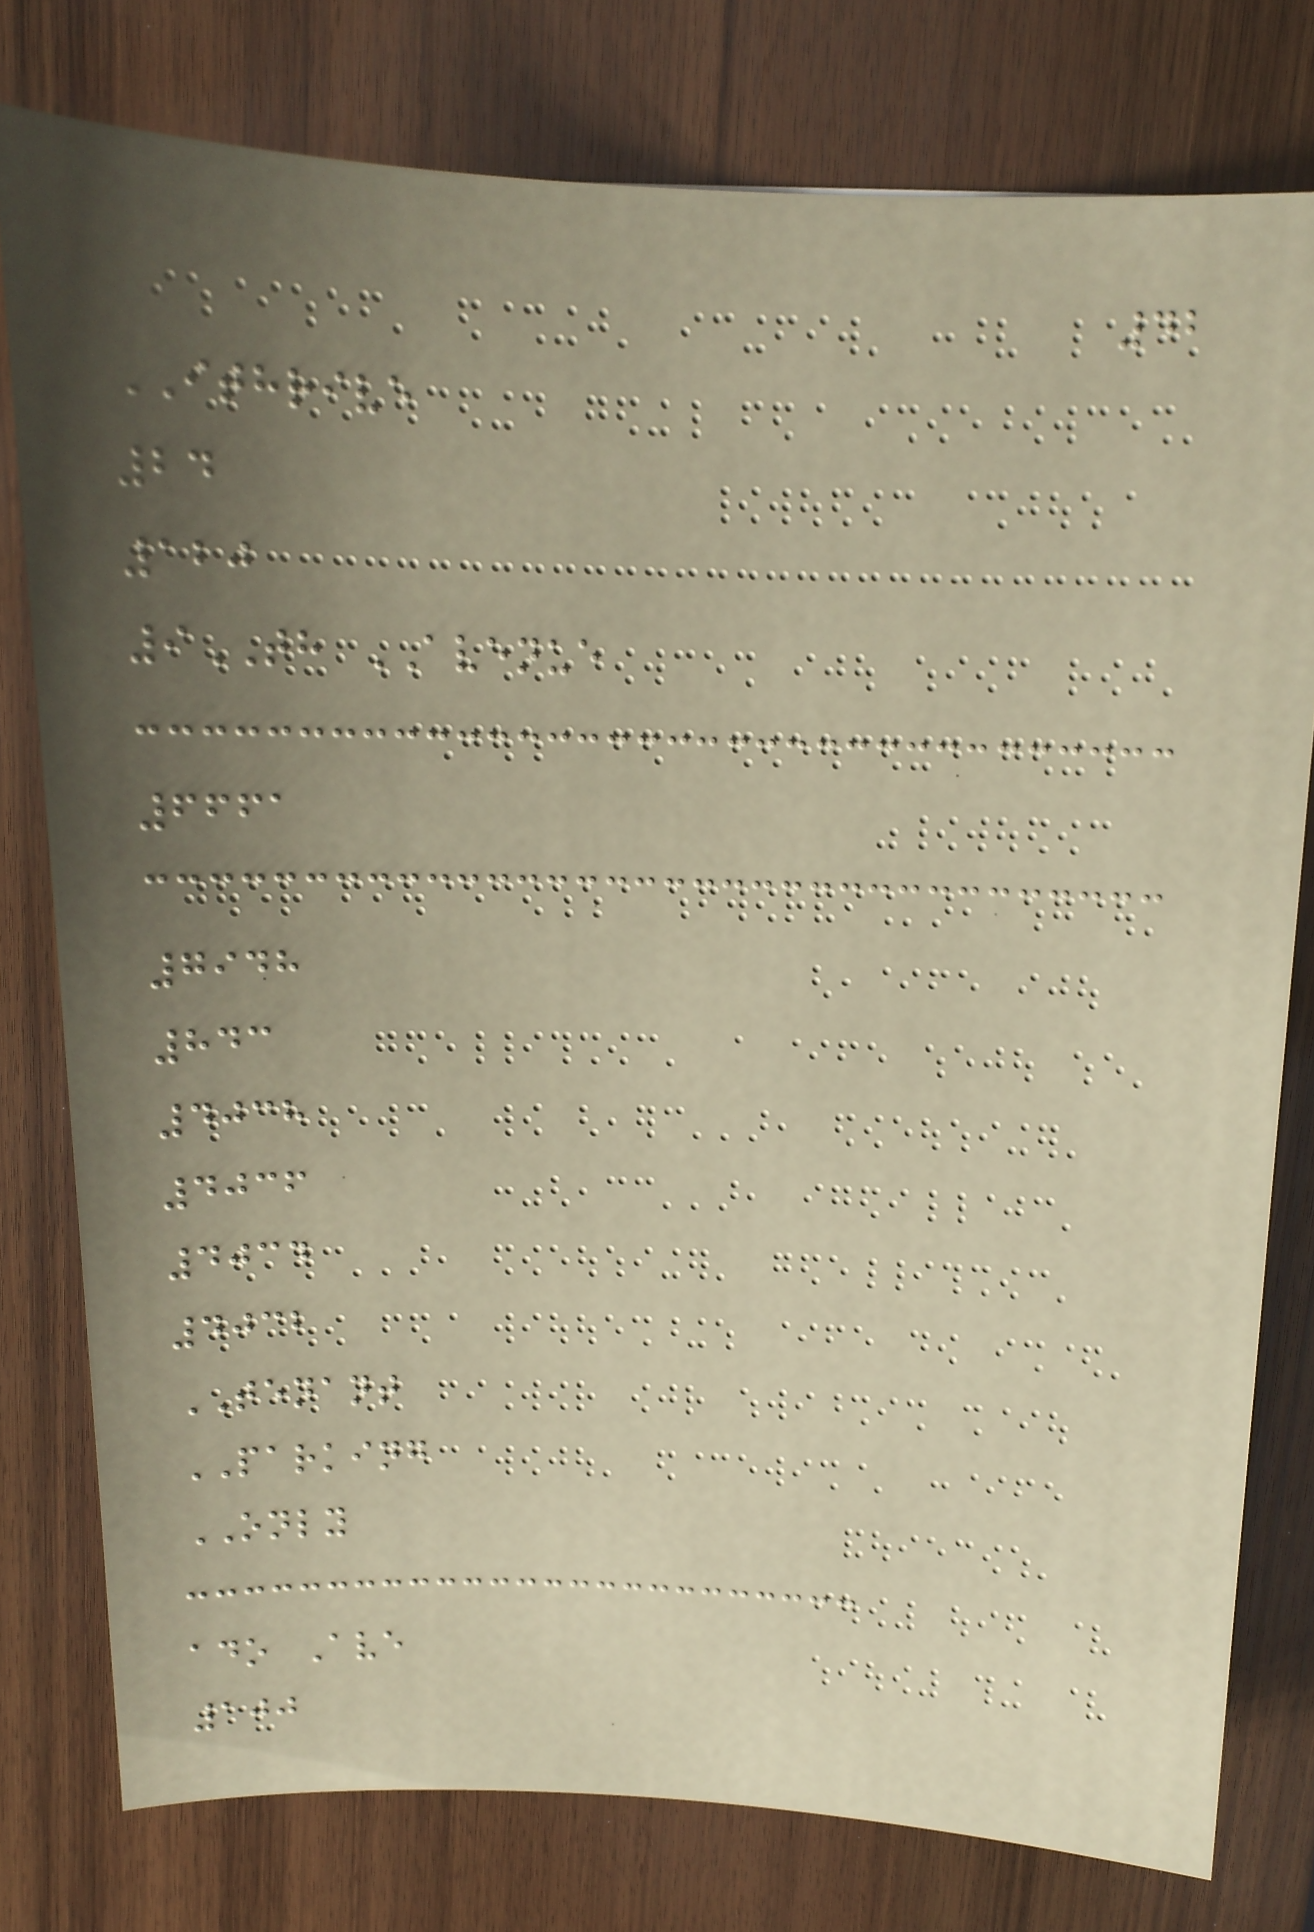42
ITHRIVE
24
120
9TH AVENUE
6661
7948
843
4038
4036
4034
4032
TENANT
PARKING
ONLY
ado Ave
100
